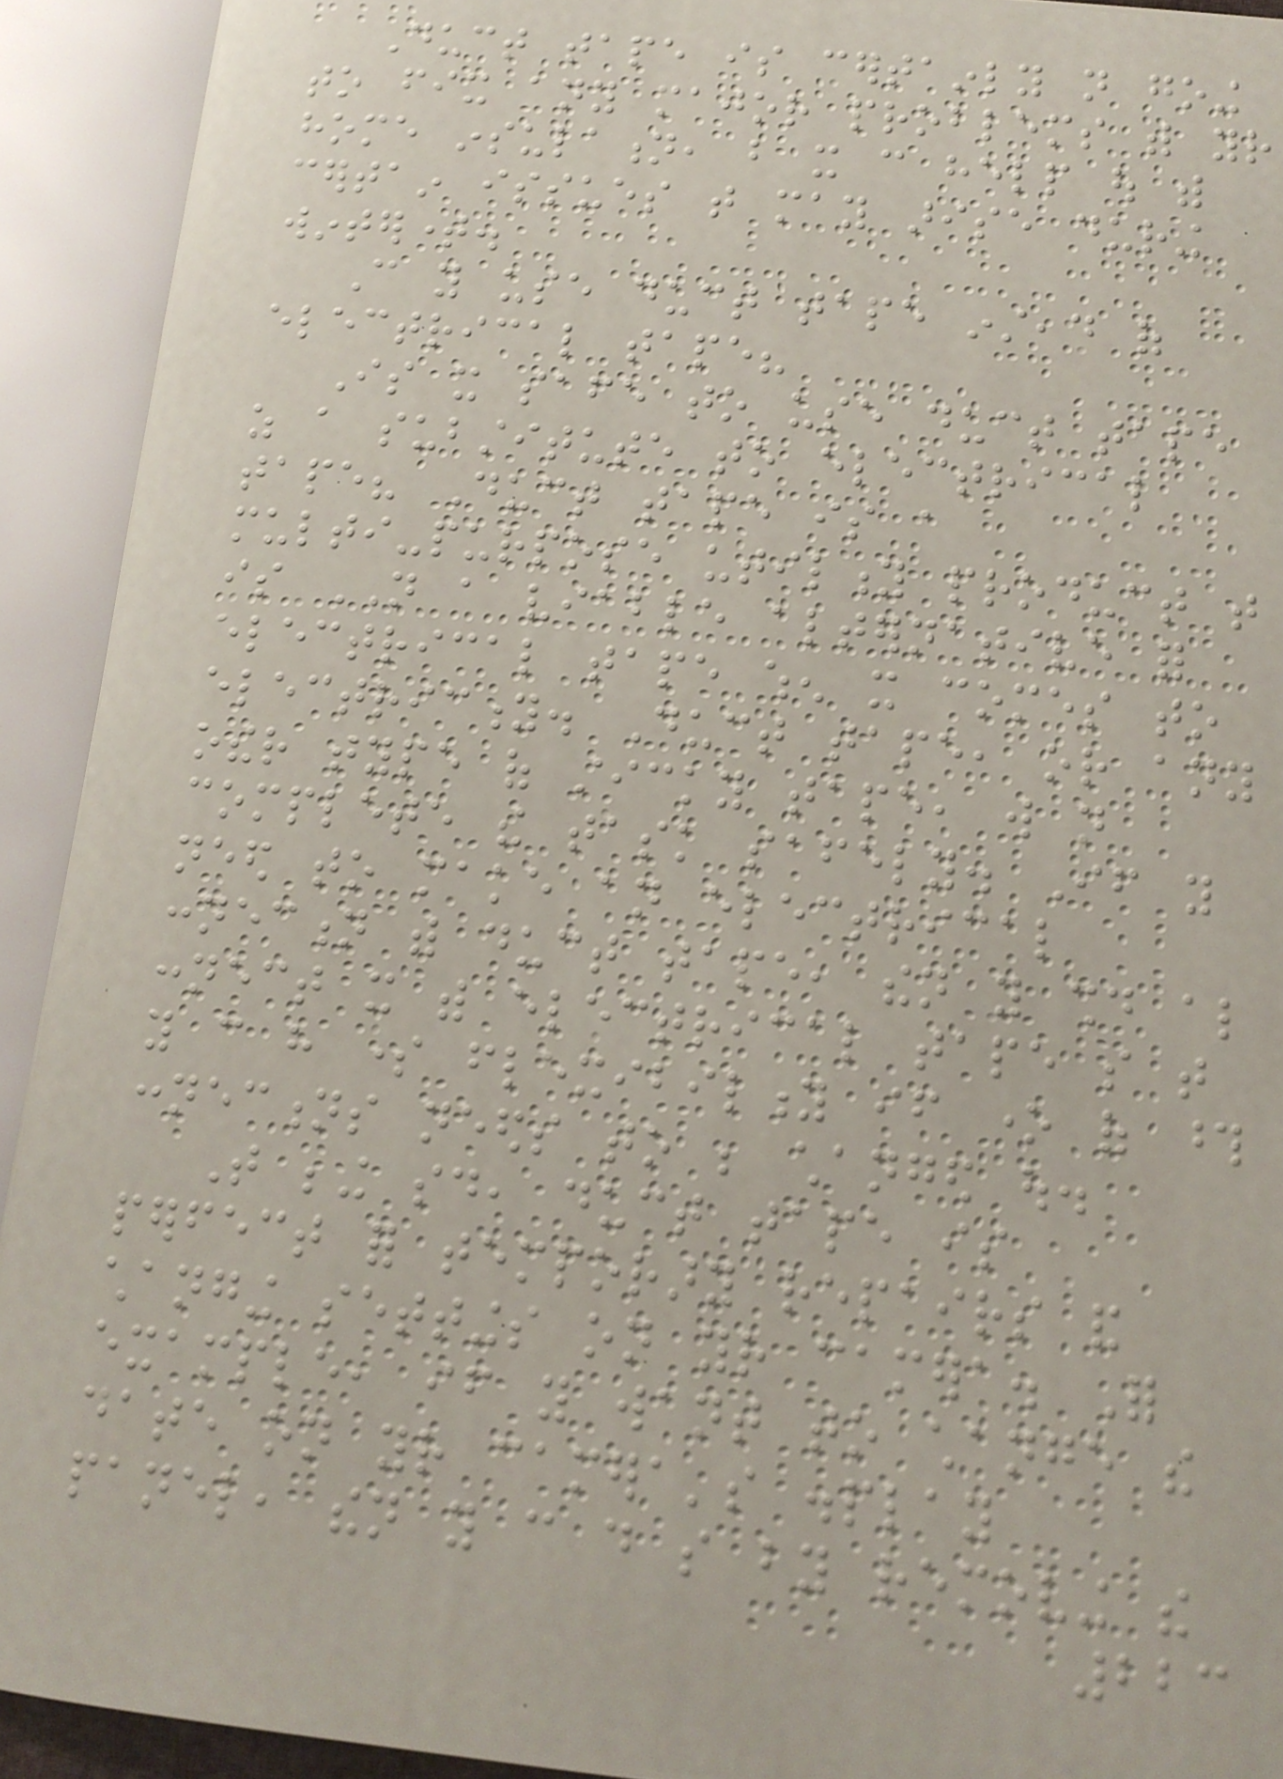Duct tape is certainly not going
to fix any major problems with your
home insulation, but it can help out with
certain issues that may arise during
wintertime.
Can you use duct tape instead of
electrical tape?
Is it safe to use duct tape
as a substitute to electrical
tape? Duct tape is a
multi-purpose utility product that
is NOT a viable alternative for
electrical tape when it comes to
electricity. Duct tape, or any
other type of sticky tape, will not
complete the task safely. If you
need to make an electrical
connection with duct tape, then you should also
connect it with electrical tape so that
you can have some flexibility if one of those
connections needs to be changed out.
That being said, duct tape is
perfect for temporary repairs and
changing settings on your camera. For
example, if you want to change the
date on your camera's display
panel, then you can do so by removing the
223
